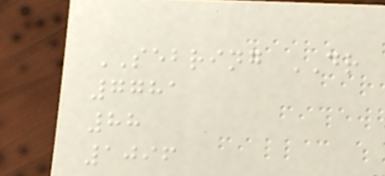SEBRING DR
7781
88
1096
